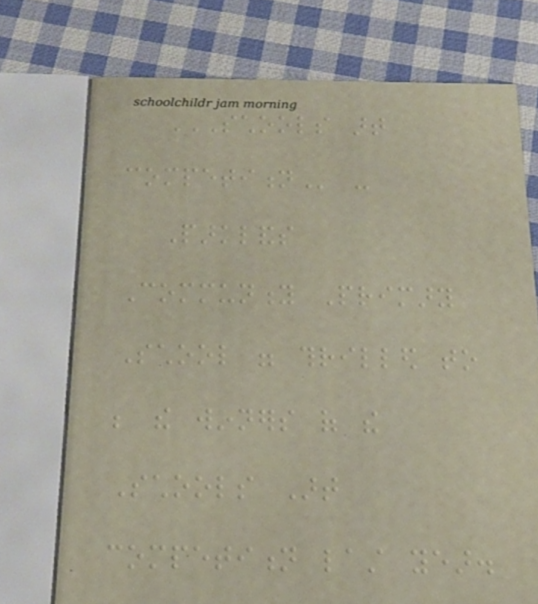SCHOOLS ART
COMPETITION -
Parklands
Community Primary
School were thrilled to
be the winners of the
Schools Art
competition last year.
